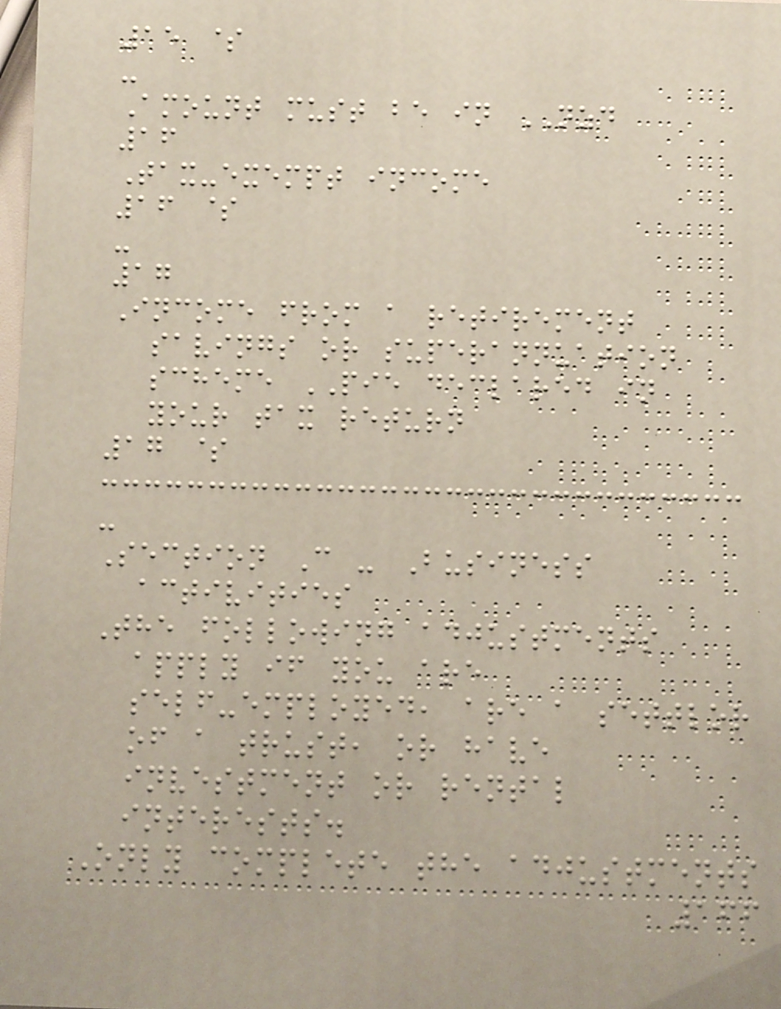15 $
-
Amount must be in NZD
16
Tax-exempt income
16 $
-
17
Income from a retirement
savings or superannuation
scheme PIE declared in
your tax return
17 $
-
Section C - Business
activities
The following adjustments
apply if you are
self-employed, are a settlor
of a trust, or have
investment or rental
interests.
Only complete the adjustments
166
